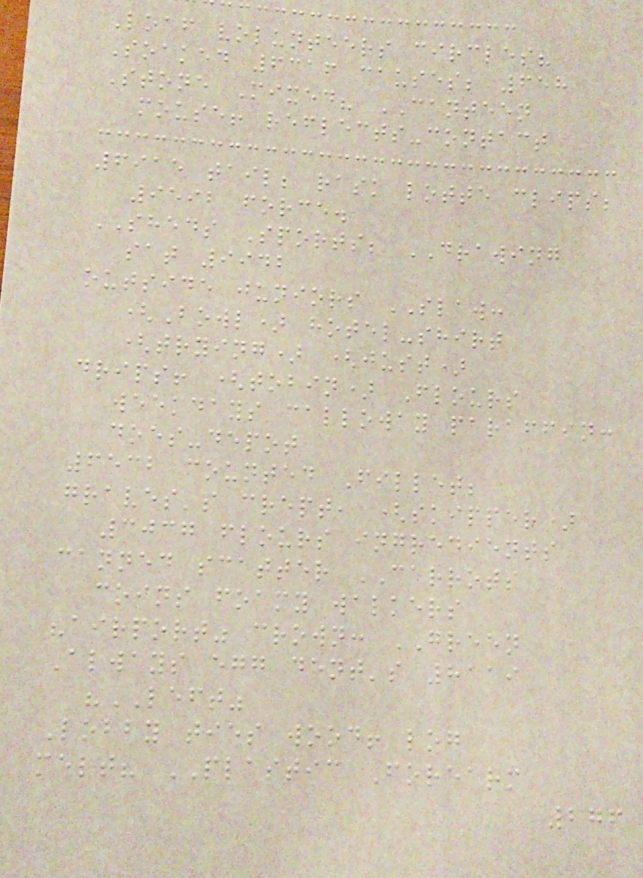Loaf volunteers circles?
Soaked 6316 causes; 658
Stone Mixed? CANTEEN
mouse! reflects-contact
6915 tail; rask lotte clips;
9592 force.
SHEDS Sports; DRAWING
sat 9942
outside juniors SLAW:
(Bowl) hotel-shirt
(trying) (just)
drips! (tobin) Flours
weekdays calloway paraffin:
does-depot
6532 counted Fillet;
graves's crept, (skipper)
3037 flours ingredients
canned scatter CARROTS
coins foamy walkers
"airport" crown: GREEN
Always egg dent's 8119
"LEFT"
Lobby ties wood! log
melt? PLASTIC Forearm
276
